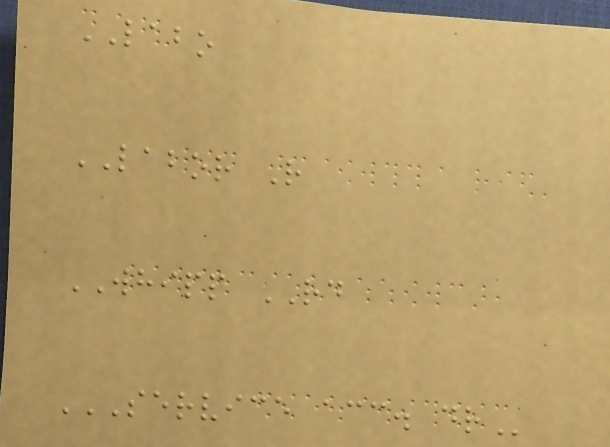LABO
LABOR R
WHIPP RD
SERVICE ACC. DR
